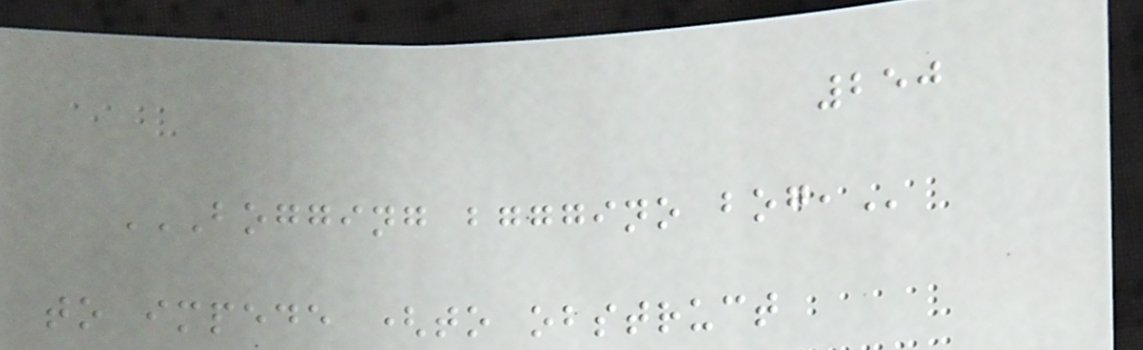250
BOGGING BGGGINO BOG,
to impede (to obstruct
